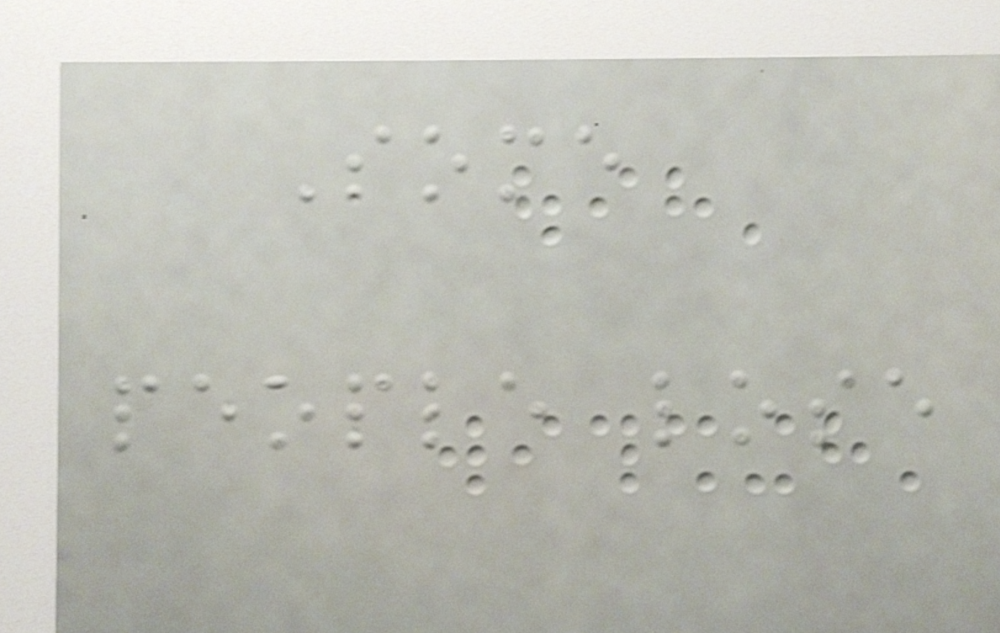Some
people lose
